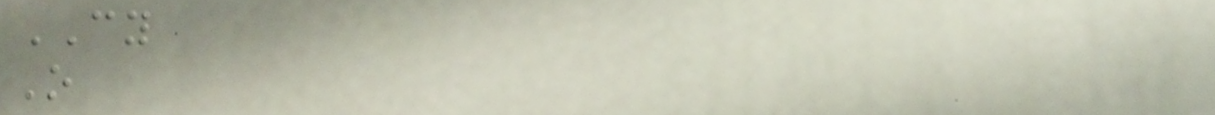CY
O
